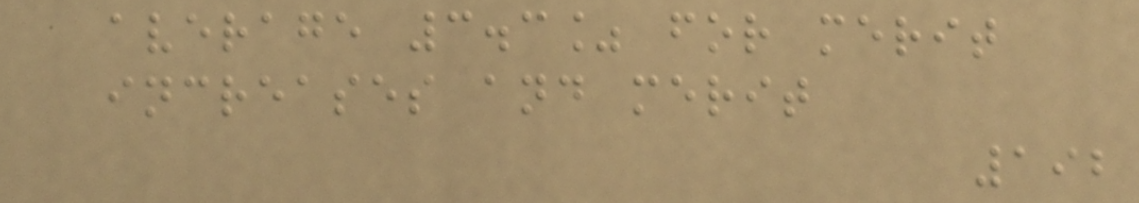average 3.3% for merit
increases and merit
192
